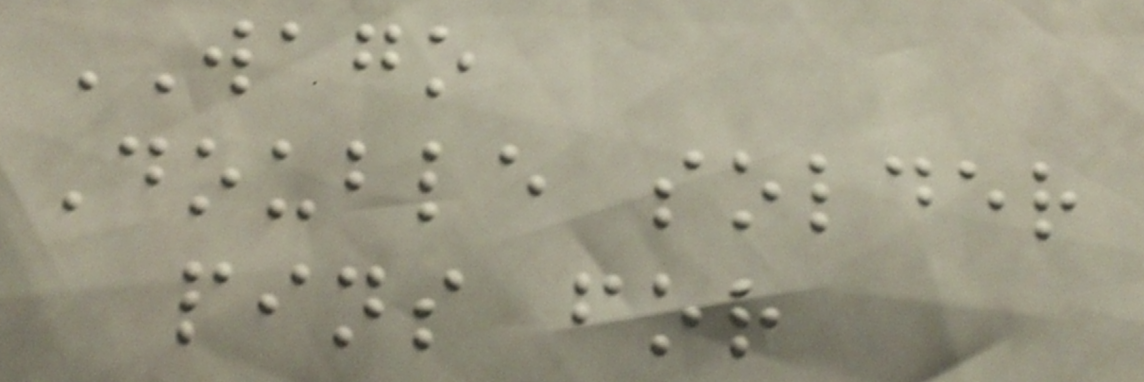WAGO
Double solder
pins for
